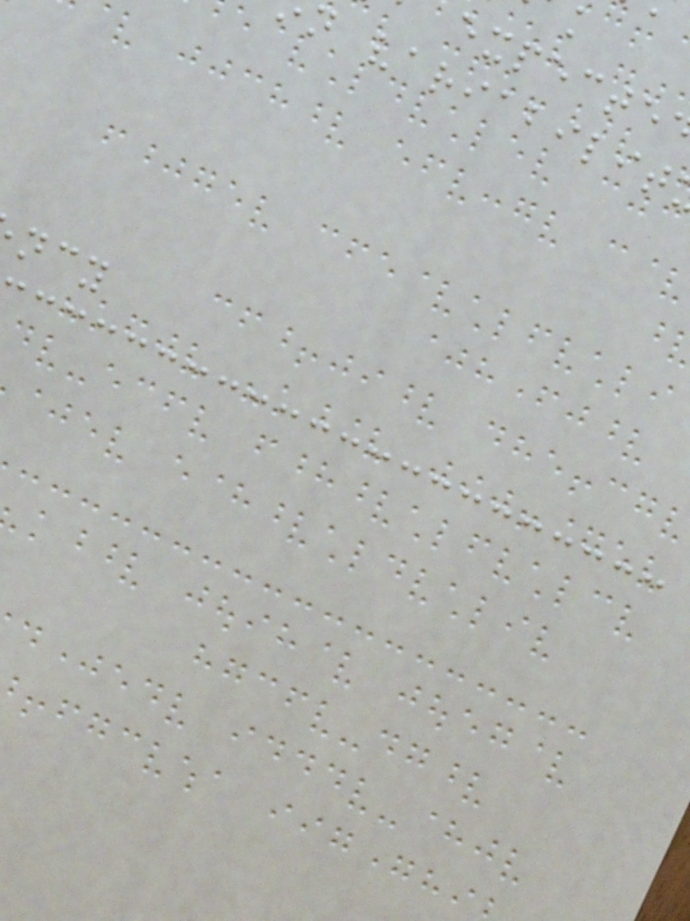expecte
n variabilit
